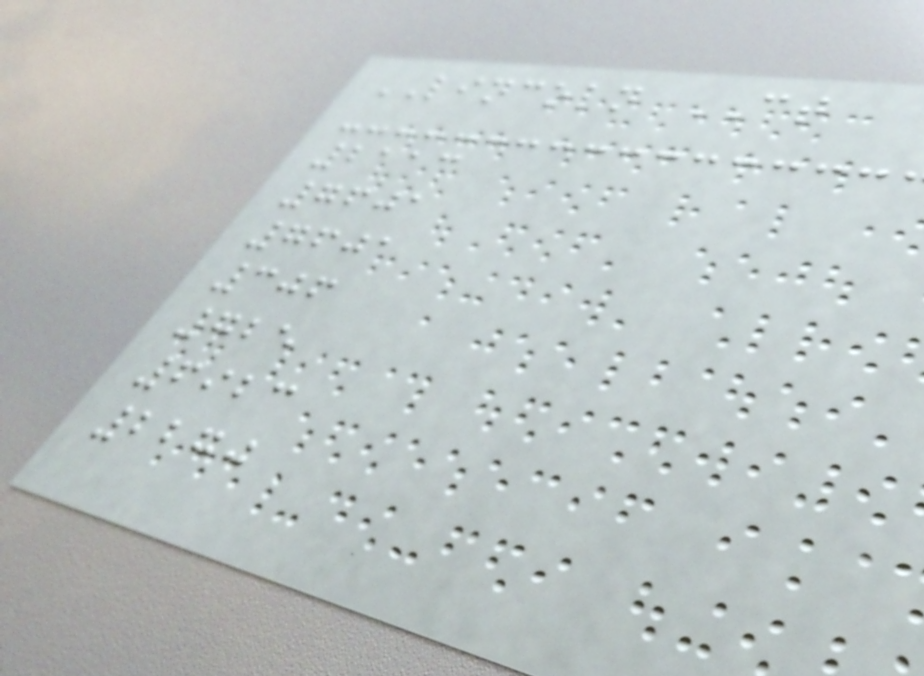LINCOLN CT
2113
7601
7601
306
725
6923
2270
